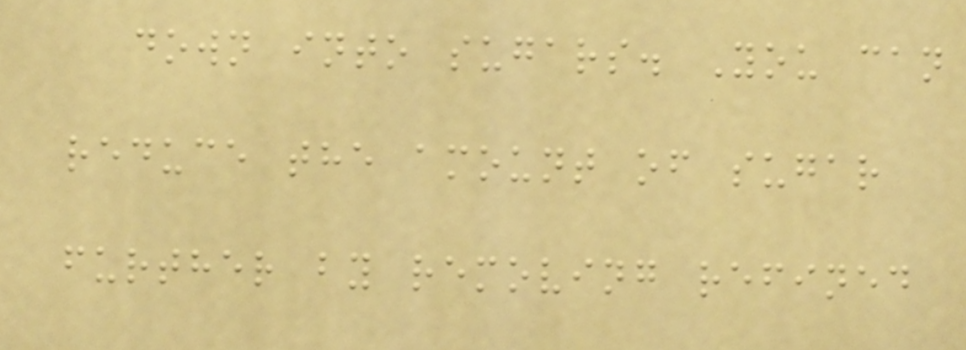down into sugars. You can
reduce the amount of sugar
further by removing refined
